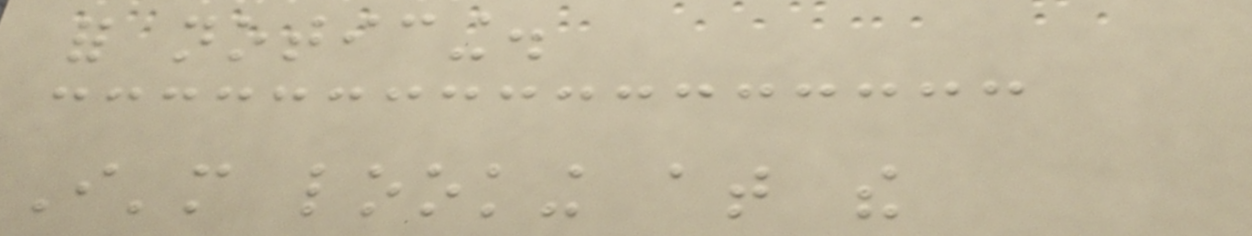for noticing.
I'm looking at the
